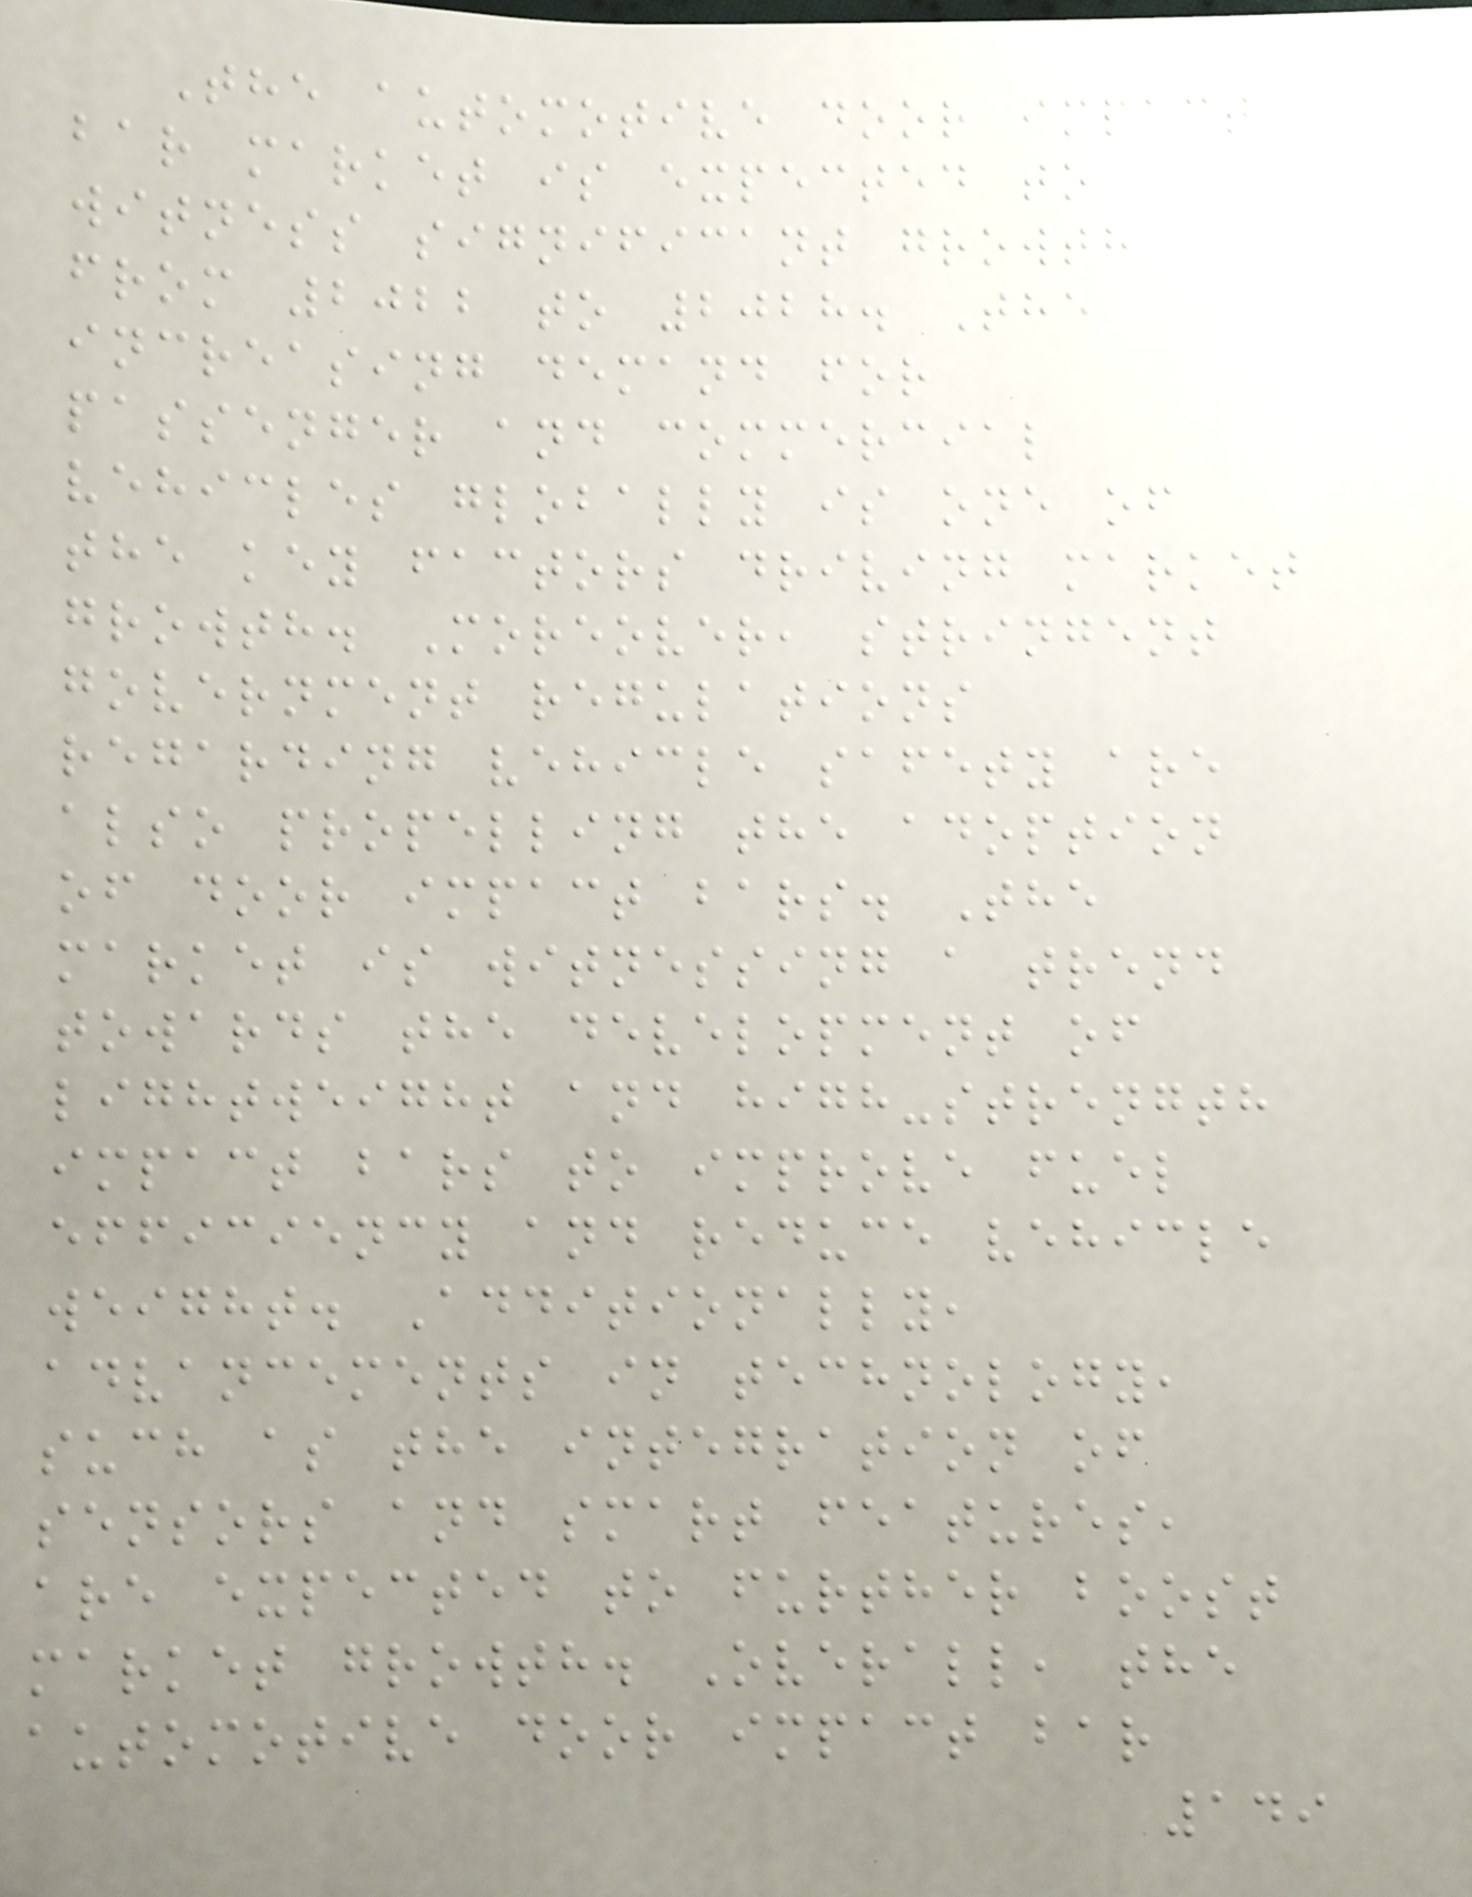The automotive door impact
bar market is expected to
witness significant growth
from 2022 to 2028. The
increasing demand for
passenger and commercial
vehicles globally is one of
the key factors driving market
growth. Moreover, stringent
government regulations
regarding vehicle safety are
also propelling the adoption
of door impact bars. The
market is witnessing a trend
towards the development of
lightweight and high-strength
impact bars to improve fuel
efficiency and reduce vehicle
weight. Additionally,
advancements in technology,
such as the integration of
sensors and smart features,
are expected to further boost
market growth. Overall, the
automotive door impact bar
149
